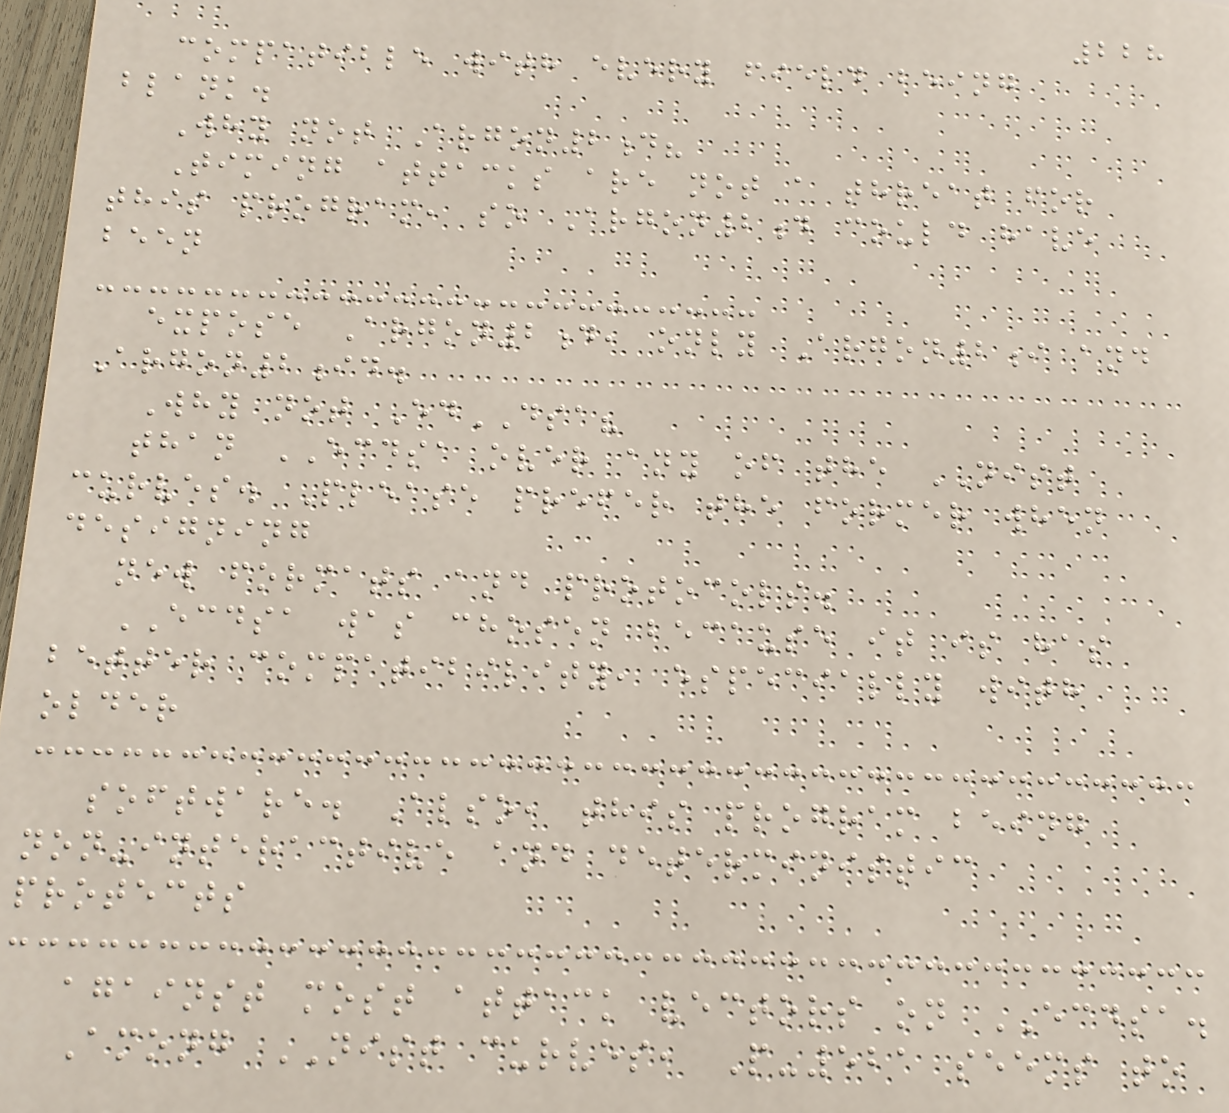228
compatible with every field being
blank.
Why not Argon2d?
Timing attacks are not a threat for
this program, so Argon2d could have
been
expose Argon2d, only Argon2i and
Argon2id.
Why not EdDSA?
than ECDSA over any of the NIST
curves. Please prefer the former when
designing
new formats and protocols.
ECDSA was chosen because it is has
better compatibility, especially with
older
software. Also, this program being
non-interactive and deterministic
protects
against most attack vectors on ECDSA.
Among NIST curves, P-521 seems to
